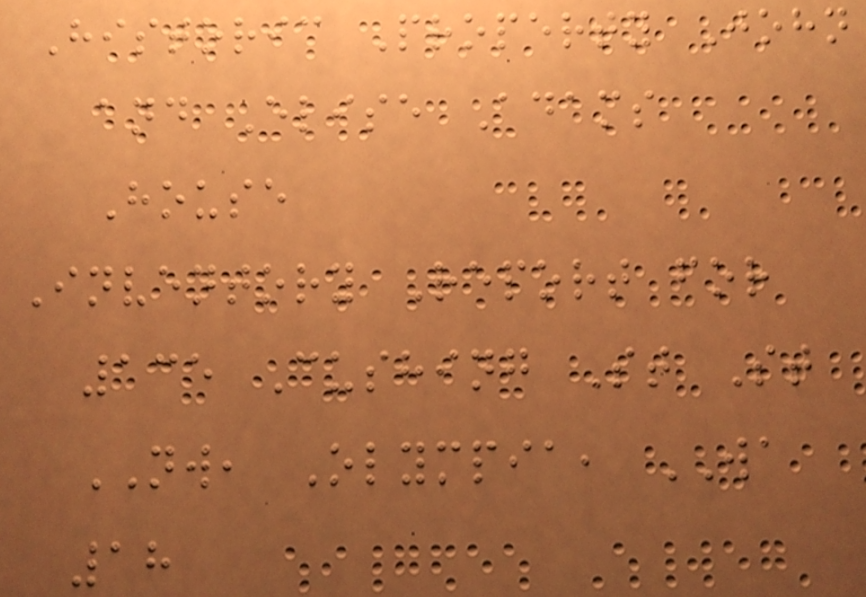Historic Property John
and Elise Adams
House
Inventory Report for
135 Cushing St St
NW, Olympia, WA
18
